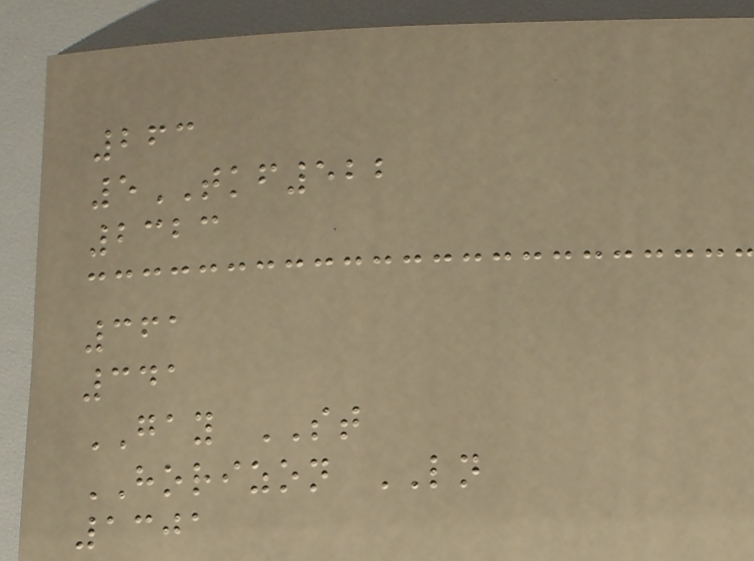263
5TKF522
2323
361
341
GAY ST
HORIZON LN
1301
